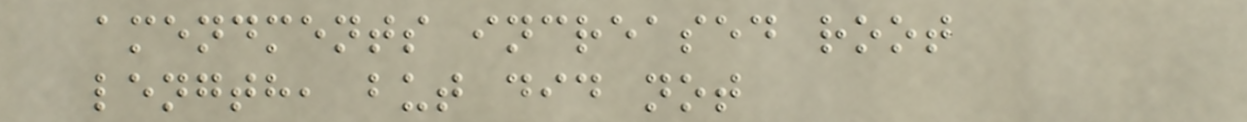amendments increased root
length, but did not
